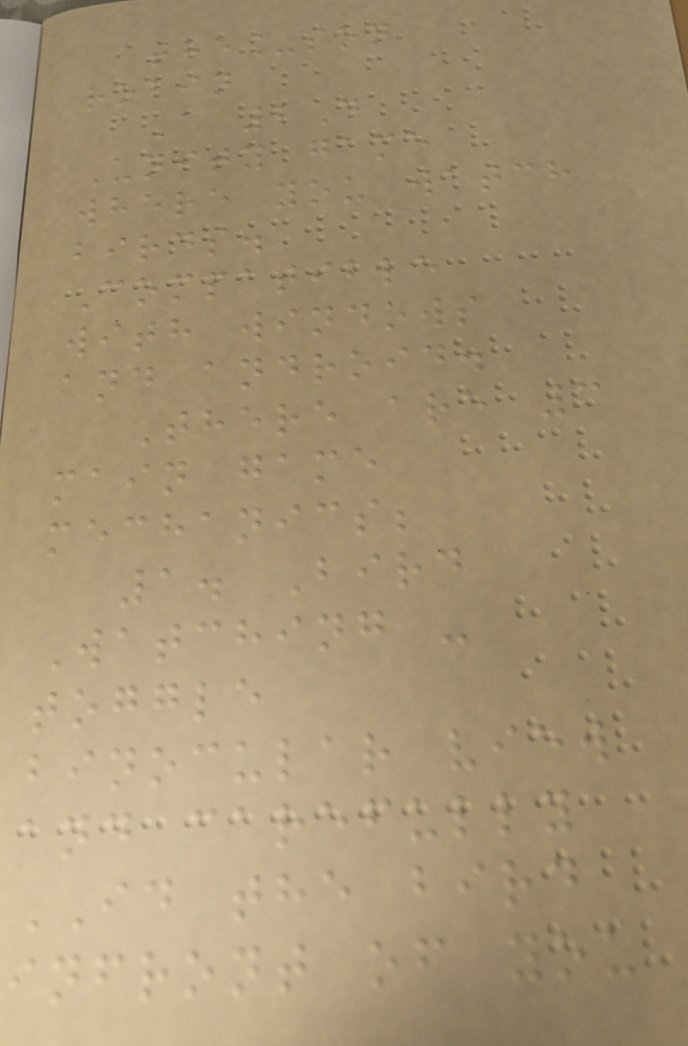the_son
robin
A 2D
Unity game
where you watch
birds.
Compatible
with windows
and android.
There are 3
main game
mechanics;
1. Bird
Watching -
toggle
binocular view
and carefully
ID the bird
infront of you
